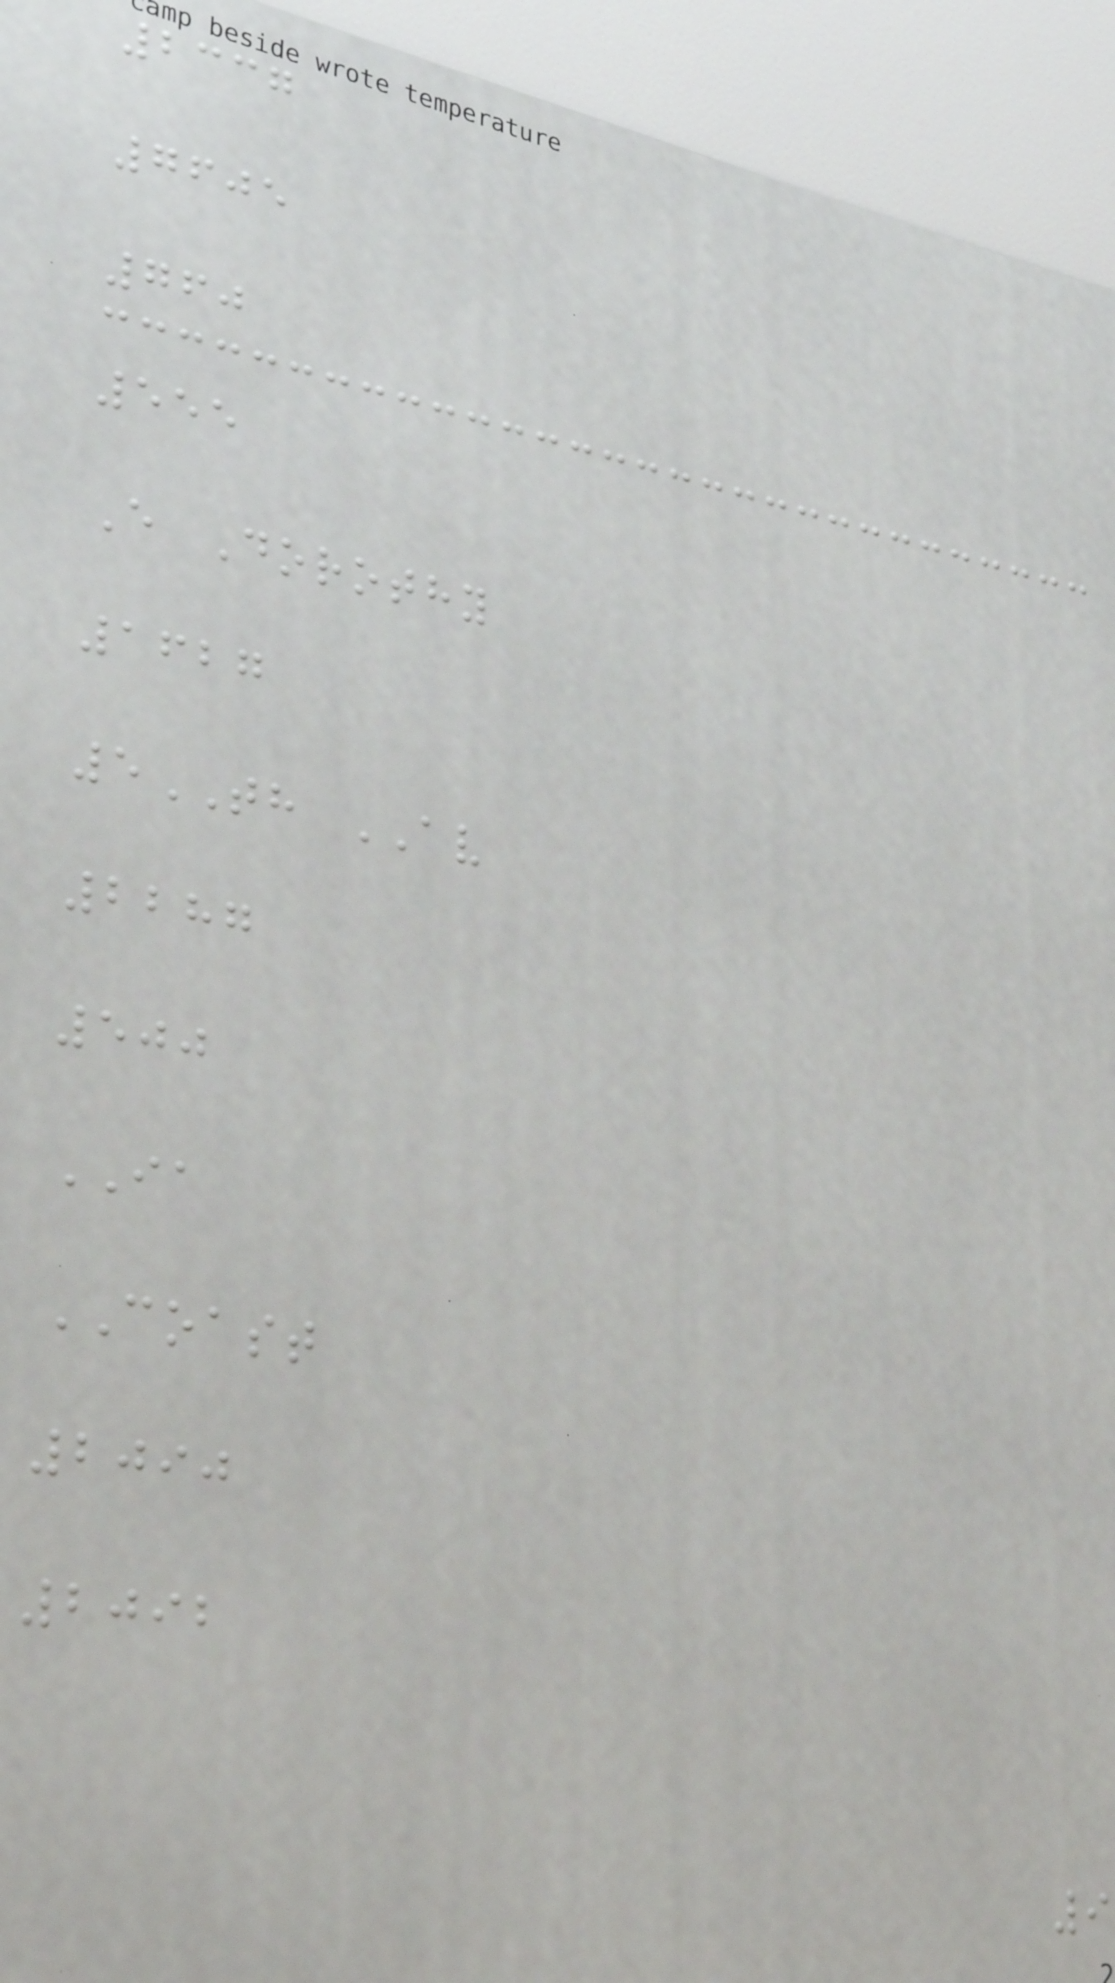2337
7605
760
555
E Dorothy
1627
5TH AV
2287
500
IA
COAST
2090
2092
